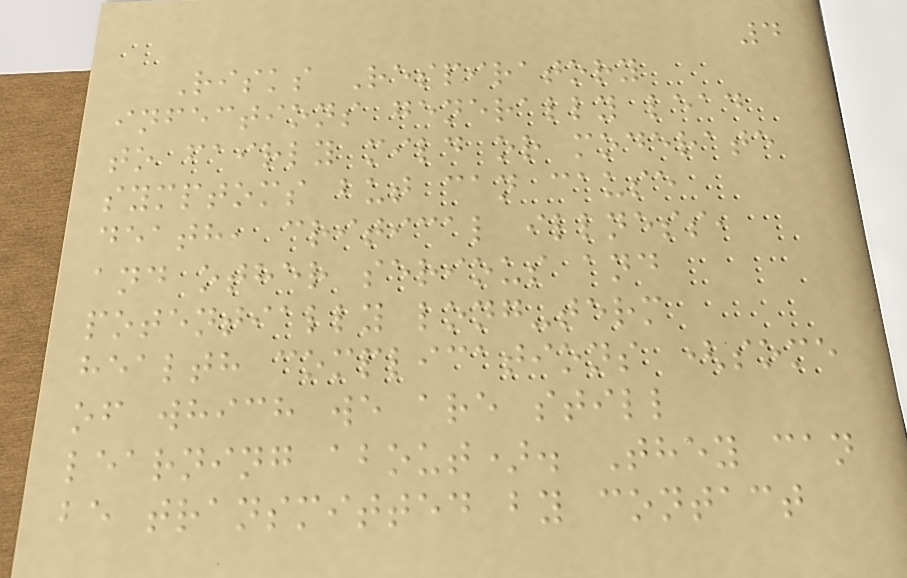4
Risks Respiratory
infections generally lead
to fairly mild or moderate
symptoms but can cause
death, critical illness,
and other serious and
potentially long-term
health complications (some
of which we are still
learning about). They can
be transmitted by contact
